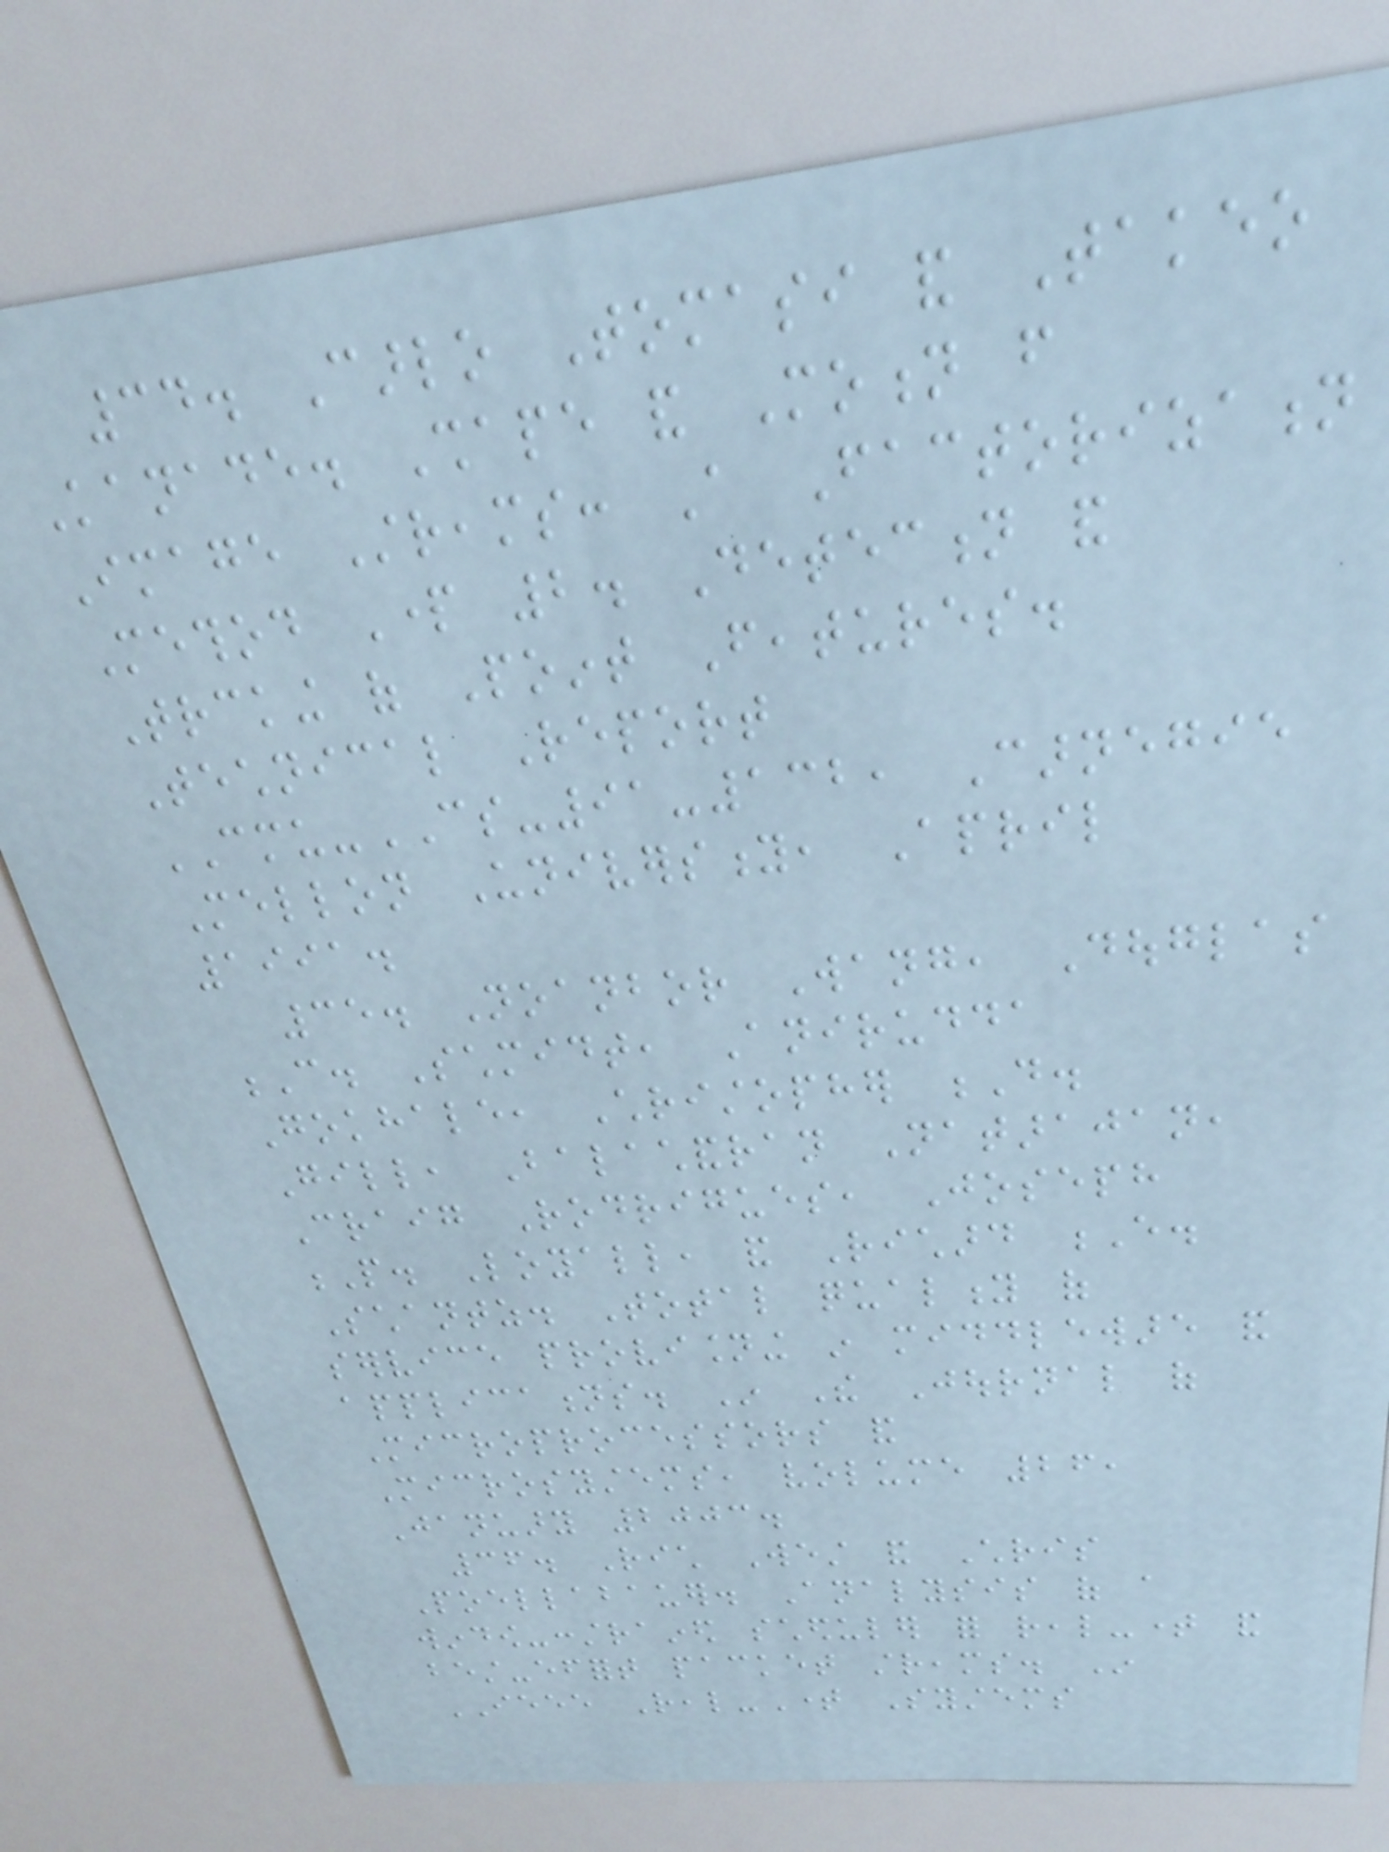34. Carlo Tomasi and Takeo
Kanade. Shape and Motion from
Image Streams: A Factorization
Method Part 2. Detection and
Trcking of Point Features.
Technical Report
CMU-CS-91-132, Carnegie
Mellon University, April
1991.
35. Noanbor Wang, Douglas
C. Schmidt, Anirudda
Gokhale, Christopher D.
Gill, Balachandran Natarajan,
Craig Rodrigues, Joseph
P. Loyall, and Richard E.
Schantz. Total quality of
service provisioning in middleware and
applications. In The Journal of
Microprocessors and
Microsystems, volume 26,
January 2003.
36. Rich West and Chris
Poellabauer. Analysis of a
window-constrained scheduler for real-time and
best-effort packet streams. In
IEEE Real-Time Systems
